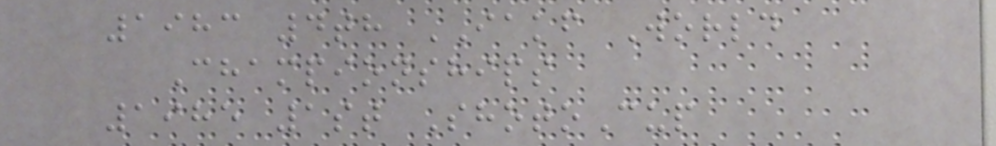1983 4th IAKF World
Championships
1985 1st ShotoCup
